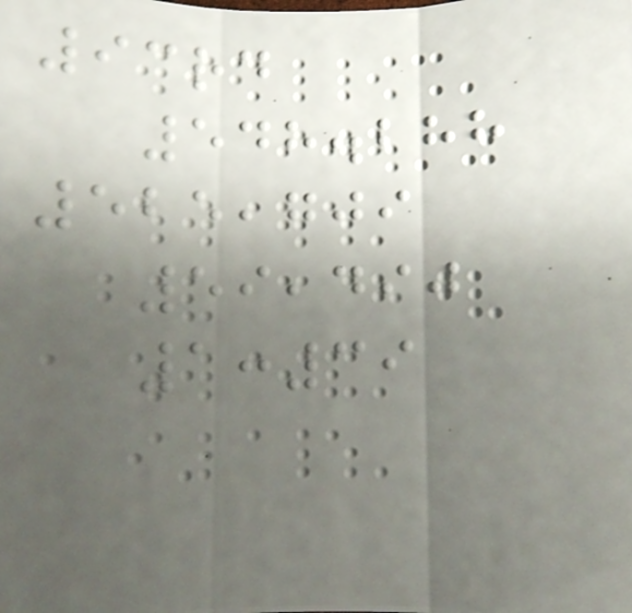93rd
548.288
525,709
59,490
1:39
